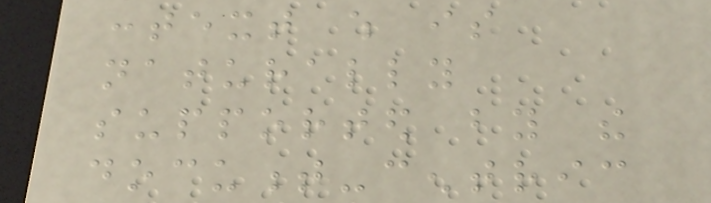context which is
naturally
supported by the
document-centric
